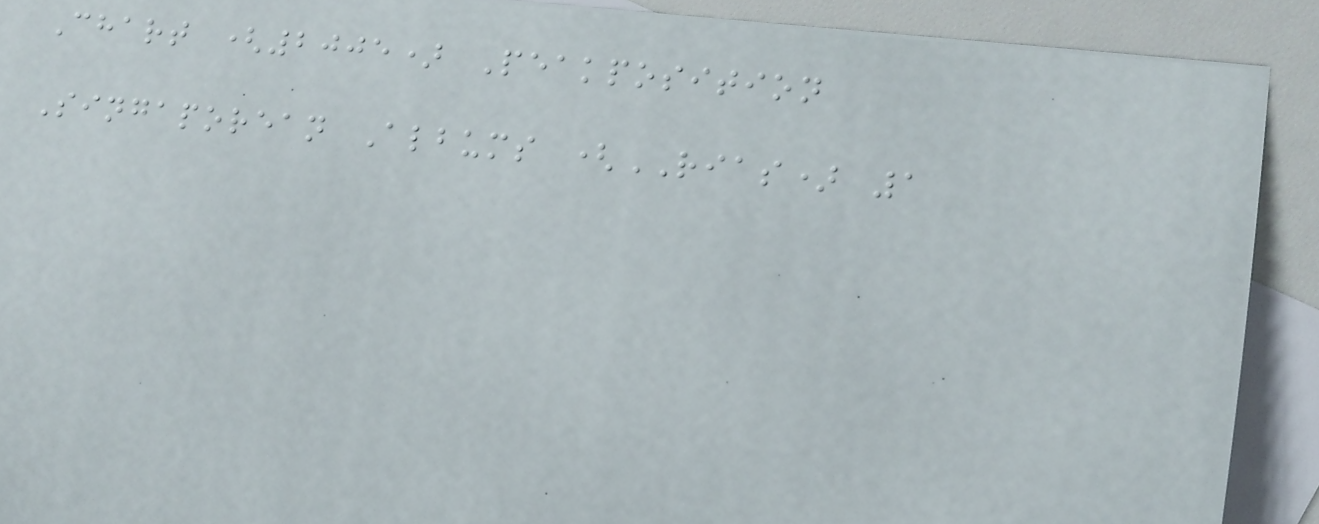Chart (2005) Peakposition
Singaporean Albums (RIAS) 1
